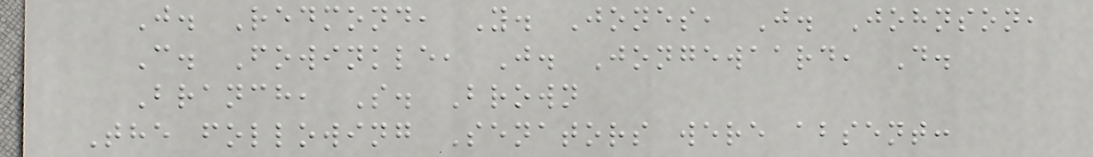J. Redmond, Y. Jones, J. Johnson,
C. Fowinkle, J. Jongewaard, D.
Branch, S. Brown
The following Senators were absent:
